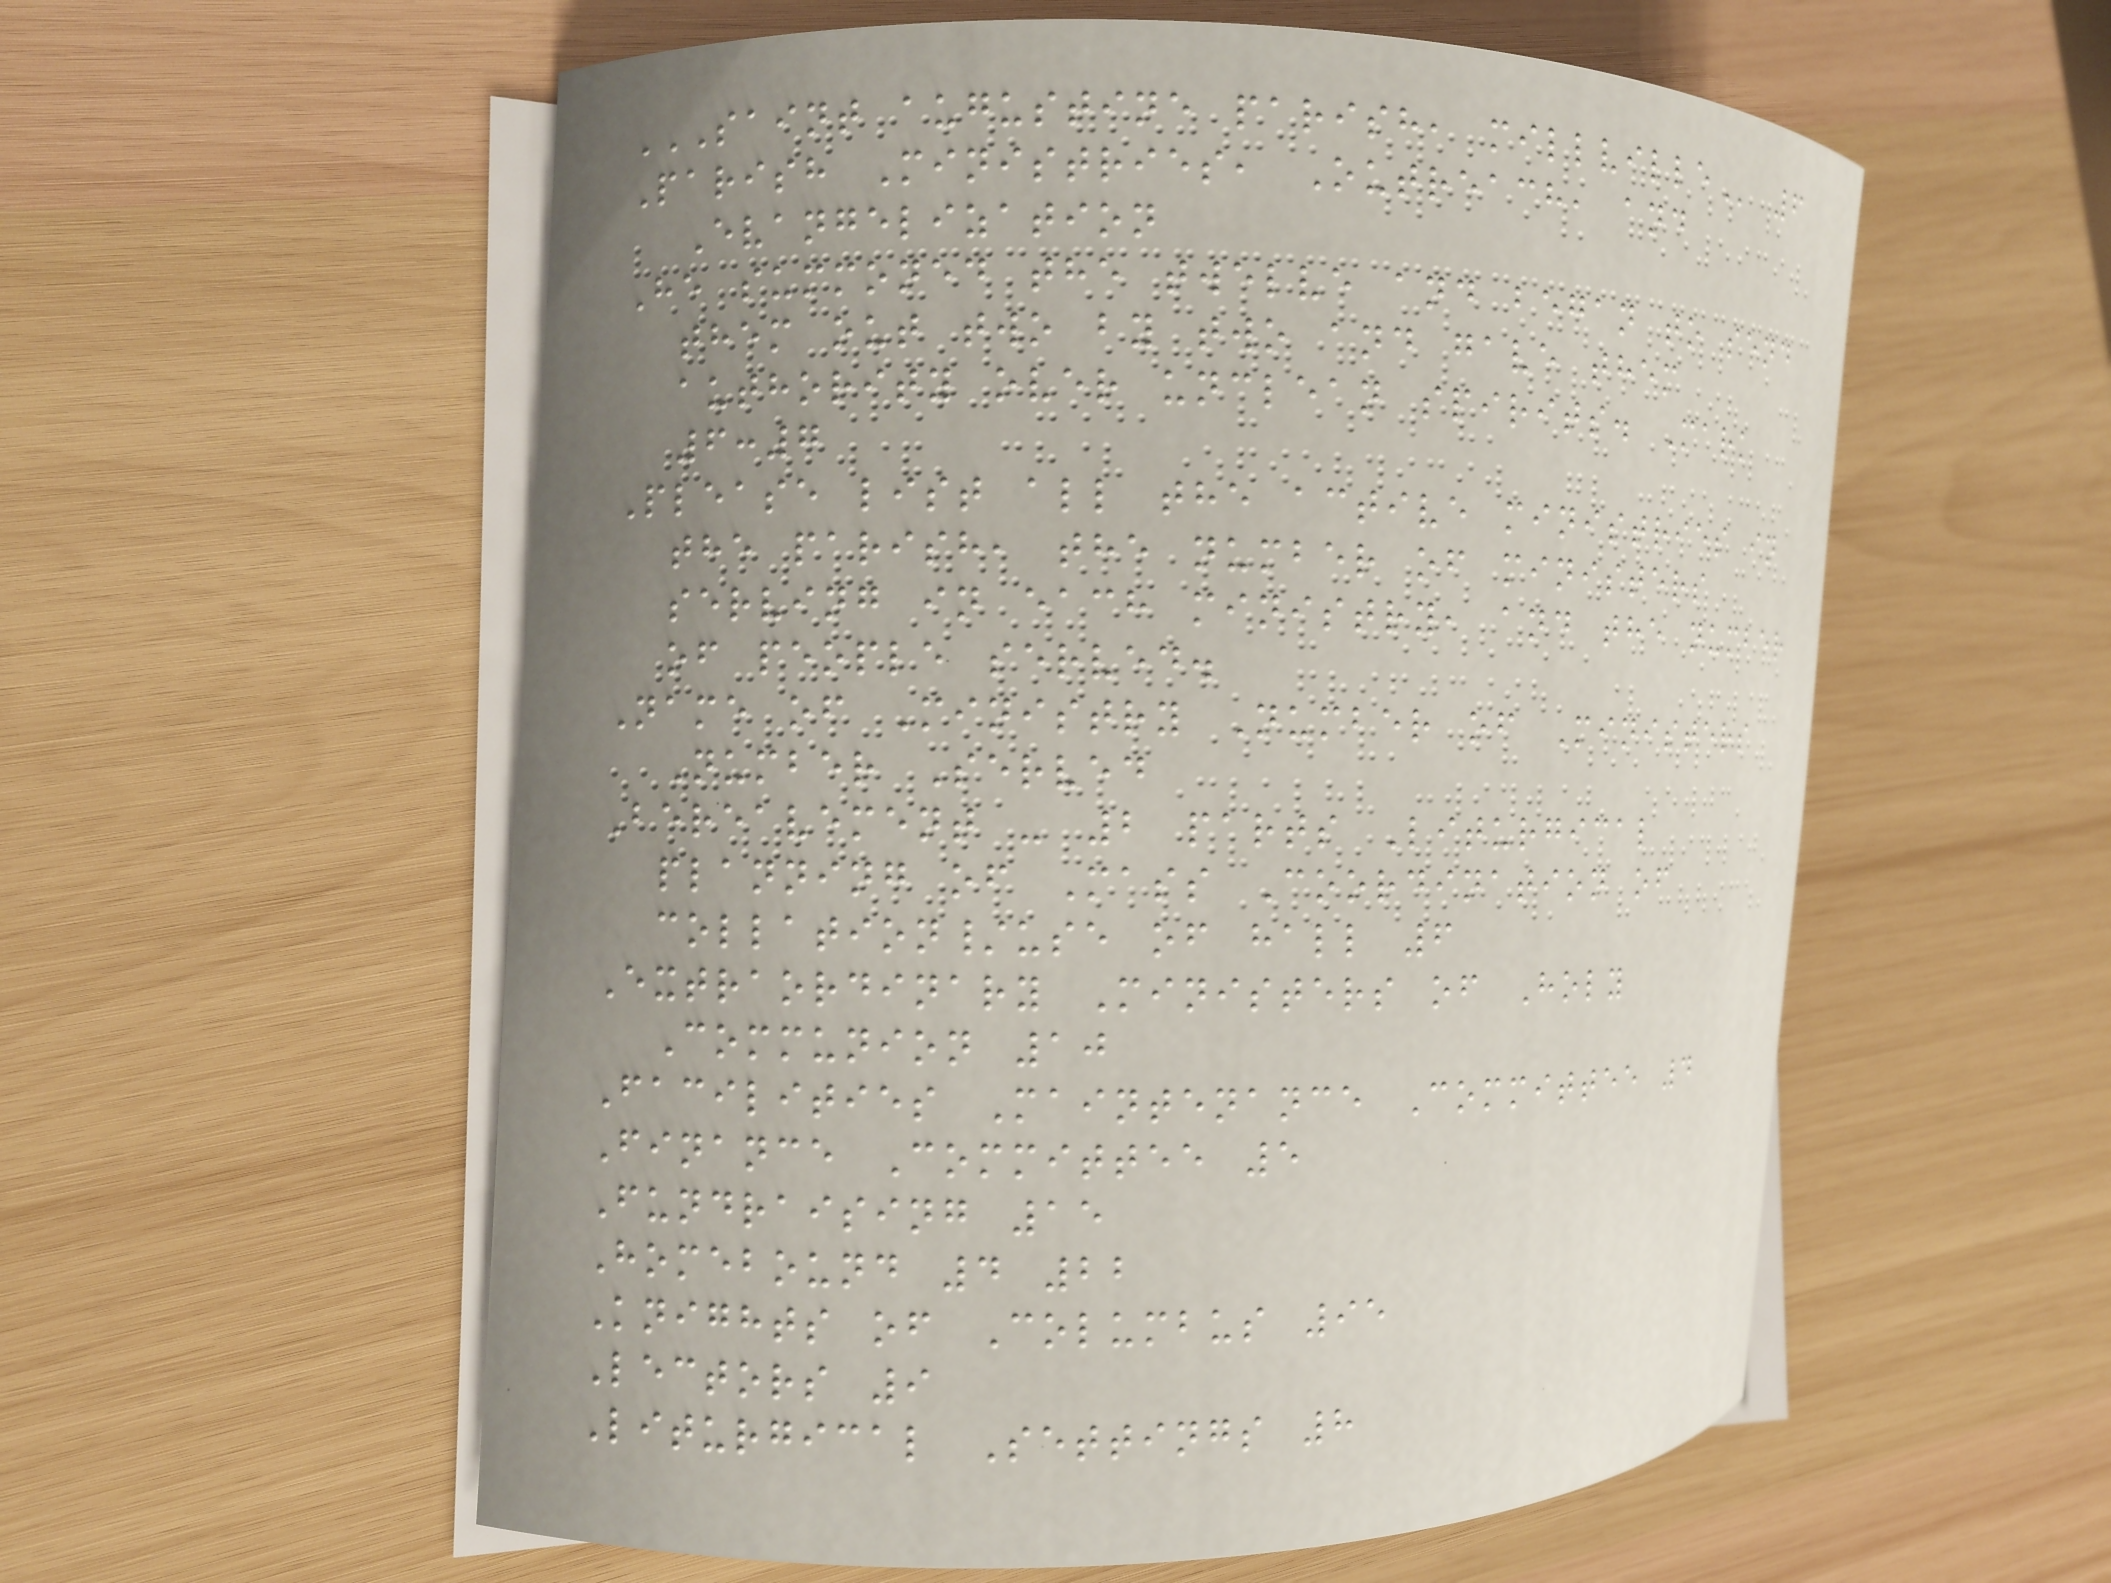SAINT AUGUSTINE PARISH, MILLVILLE 6
Parish Ministries, Outreach, and
Evangelization
He summoned the twelve and began to send
them out two by two and gave them
authority over unclean spirits. Mark
6:7
Please list all the active ministries in
the parish, the number of ministers
serving in each ministry, and the number
of people served.
Name of Ministry Number of Ministers
Number Served
Bereavement - 2 parts Liturgical
planning of Mass Coordination of
collation/use of hall 6
Extraordinary Ministers of Holy
Communion 10
Facilities Maintenance Committee 4
Finance Committee 5
Fundraising 15
Homebound 4 22
Knights of Columbus 95
Lectors 9
Liturgical Settings 8
